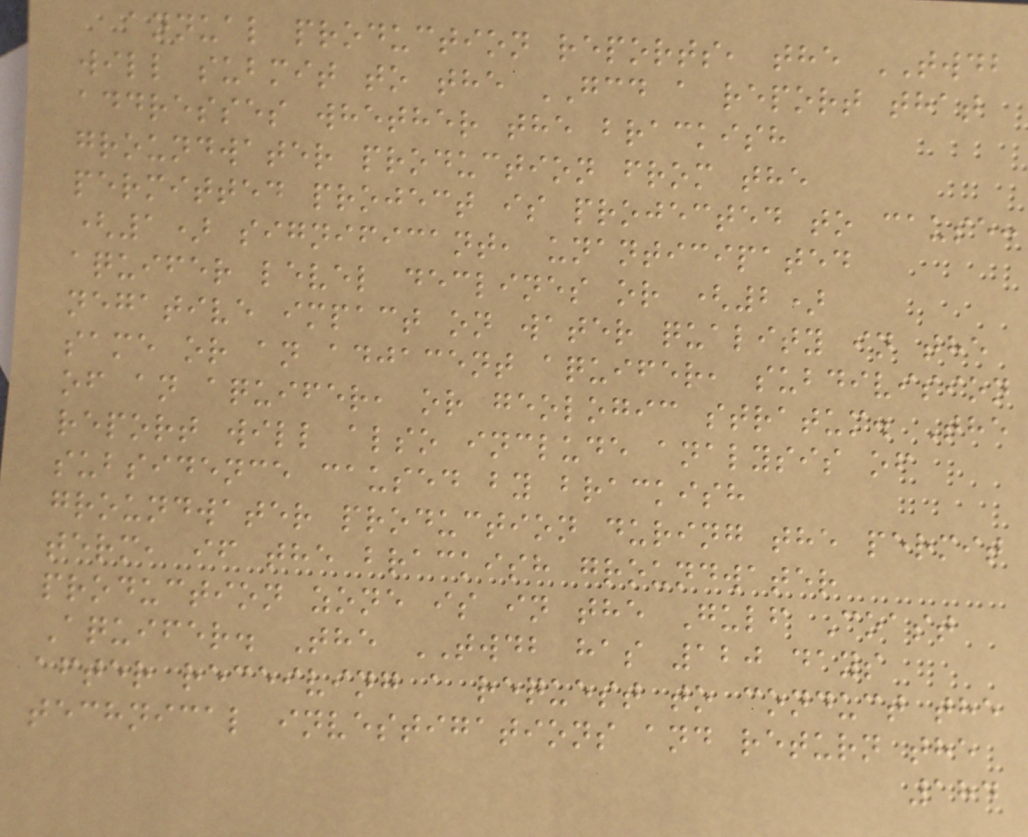annual production reports, the TWDB
will submit to the GCD a report that
addresses whether the brackish
groundwater production from the
permitted project is projected to cause:
(1) significant, unanticipated
aquifer level declines or (2)
negative impact on water quality in the
same or an adjacent aquifer, subdivision
of an aquifer, or geologic stratum. The
report will also include analysis of
subsidence caused by brackish
groundwater production during the permit
term, if the brackish groundwater
production zone is in the Gulf Coast
Aquifer. The TWDB has 120 days
after receiving a request to conduct the
technical investigations and return the
184
